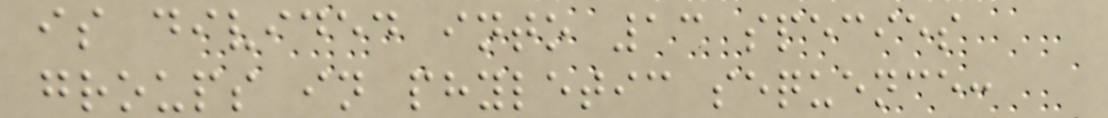is divided into 13 species
groups in phyletic sequence:
